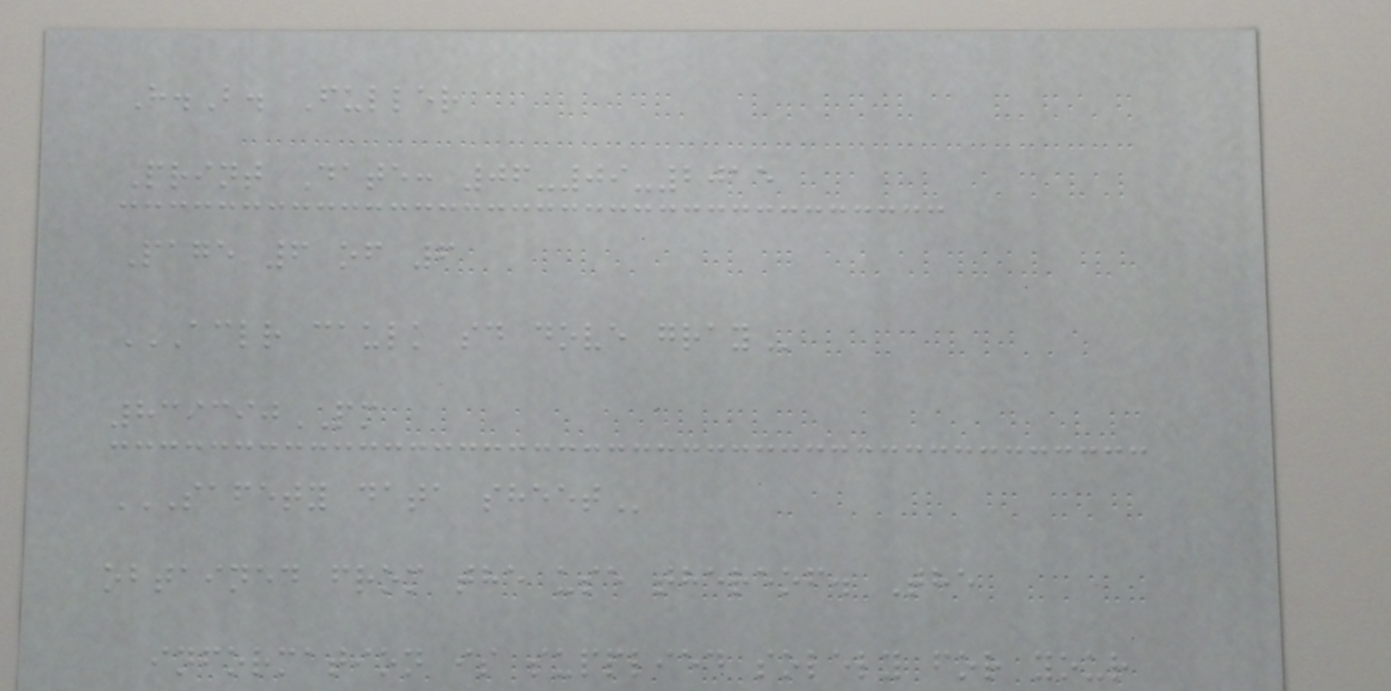H.B. Fuller
Print Date: 06-09-2015
Page 6 of 6
ACLR CAULK SD DOVE GRAY
839390PM
SAFETY DATA SHEET
obtained from the use thereof. The
information is supplied solely for your
